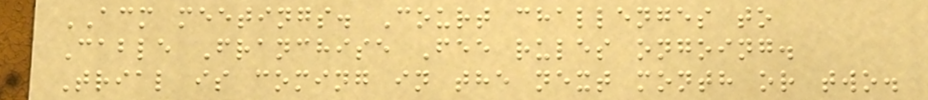ACM meetings. Court challenges to
Cable Franchise Fee rules ongoing.
Trial is coming in the next month or two.
